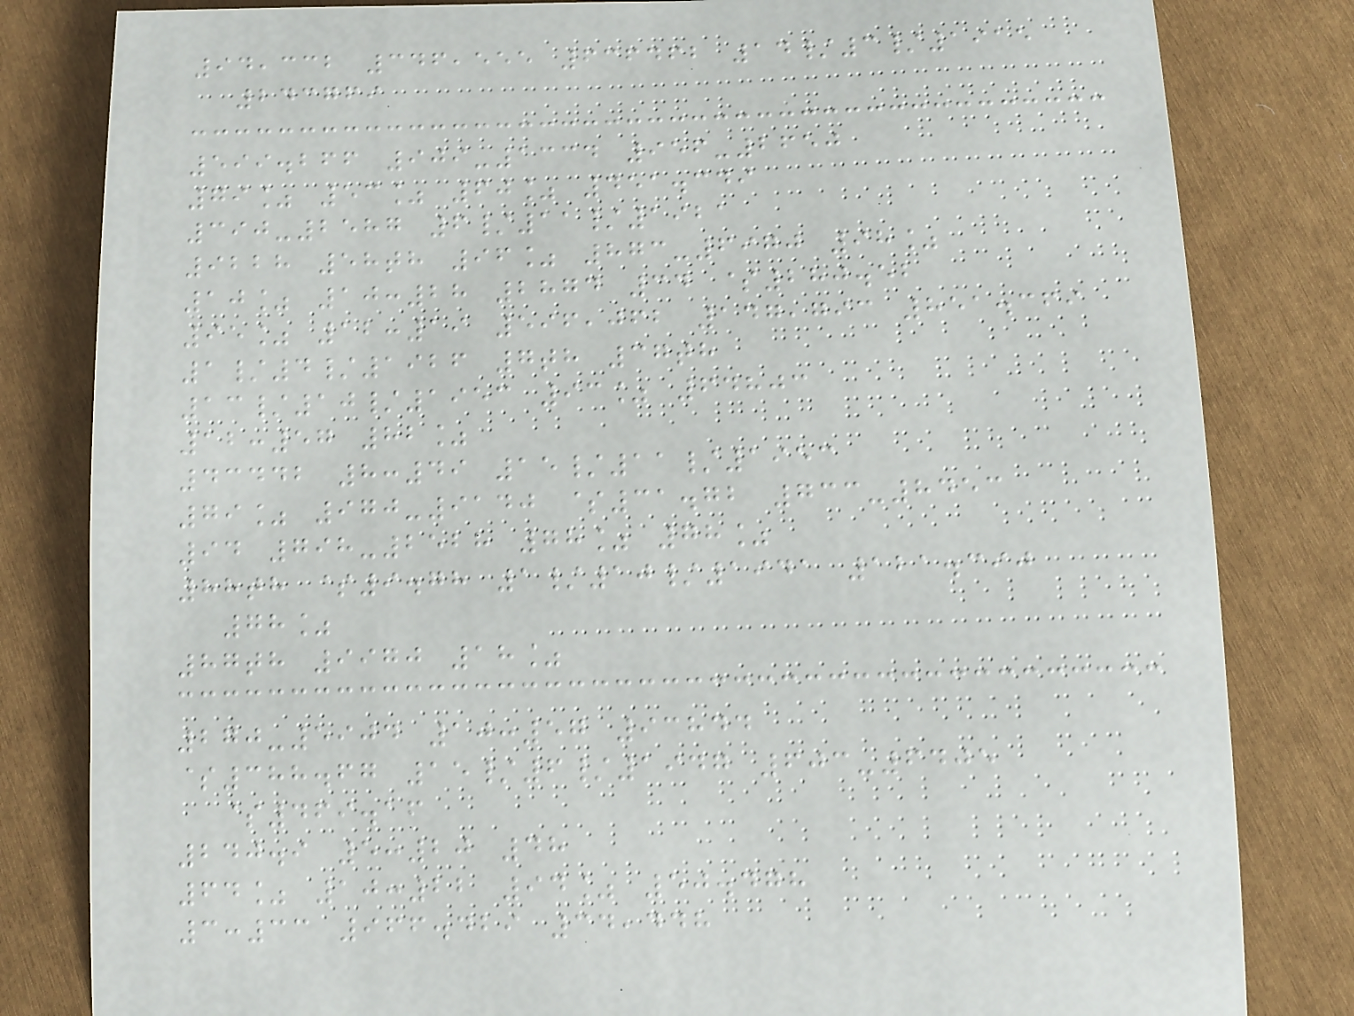94,332 346,555 636462 14/3/1915
243769
599.266 909-1334 956-2650
79% 53% 60% 451.349
390-2587 6/11/1921
9228 58th 96% 873-6970 98%
10% 10:28 2874 34 $280.52
95% 12:19 596,062 147,793 851.369
1/4/1926 7th 37th
13/10/1953 93% 64803
12:57 82%
43442 8:49 15/11/1953
79% 970-9140 $31.72 733-8453
94 798-2528 78% 78%
88th $9.78 1/10/1941 121.390
78%
87th 9970 18%
270-5904 10:57 93844
$388.67 15/6/1947 603-6405
$469.16
240.9 5:20 48
64% 10:22 94% 50.478
3:33 966.429 34,448
